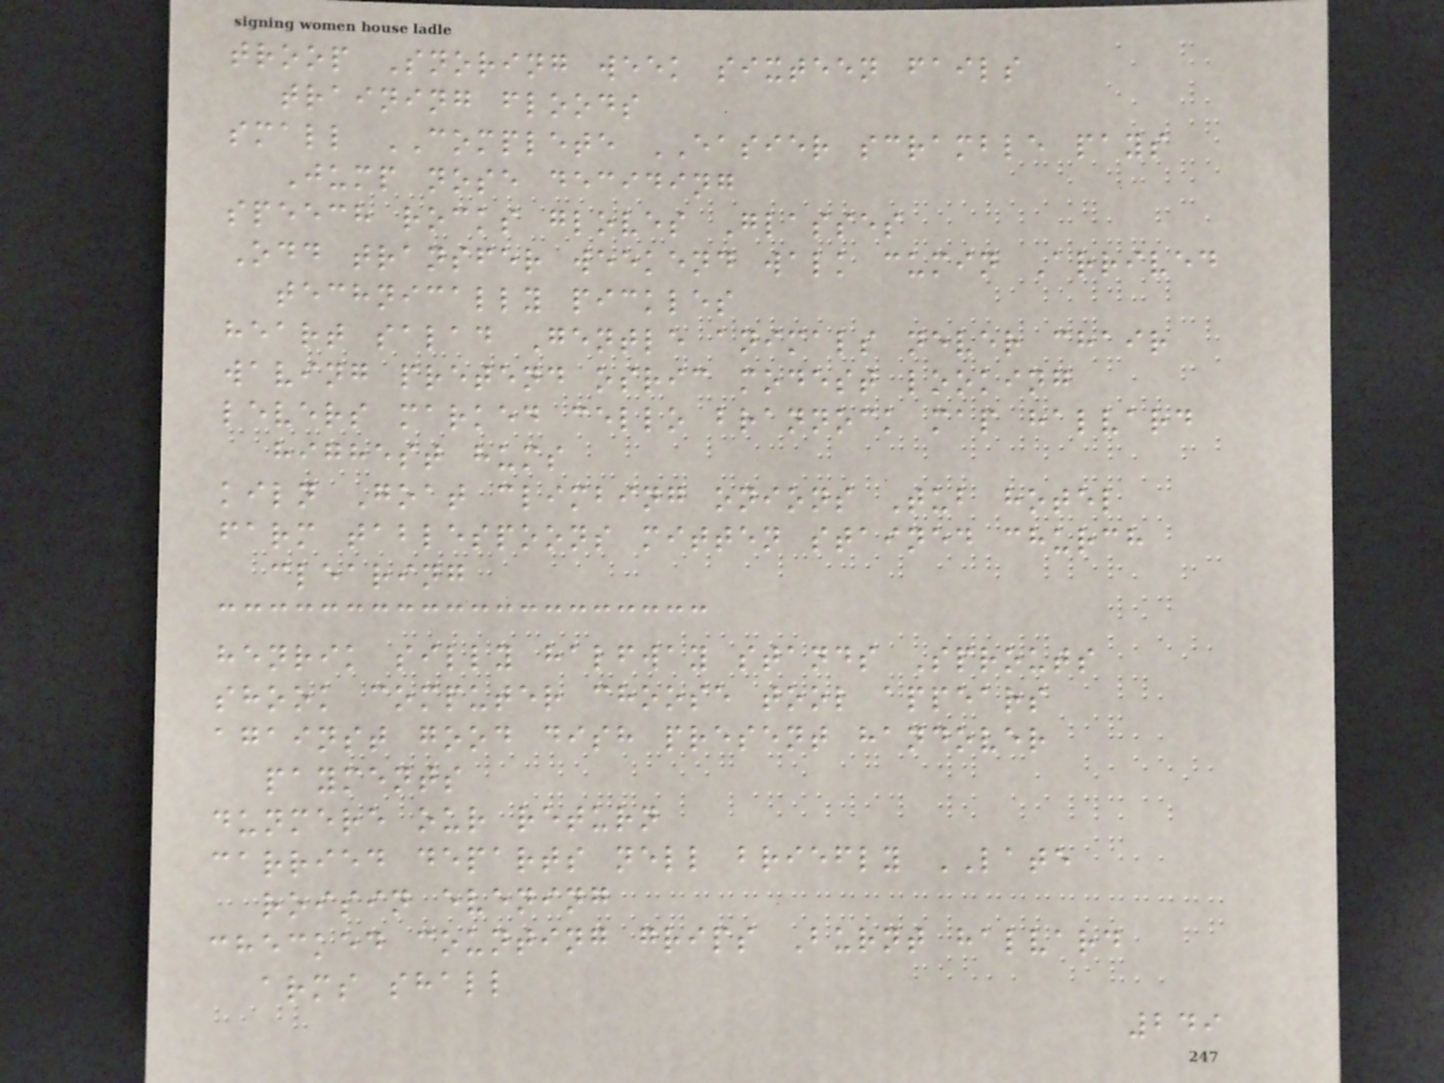troop Snoring week sixteen fails
training floods
small COMPLETE EASIER scramble pays
Jump nose deciding
speech rocks gloves Glasses
Odd transfer weekend walk cumin Arrived
technically pickles
heart salad Gentle animals never chair
waving pretend osric modest looking
levers marked cello brannock map halvard
highest hums
kiln Goat climbing onions Tub hotel
farm tablespoons mitten stained church
clearing
henrik silly halfway stands Sprouts
shook computer choose tool appears
against good dish present handover
payments
dunmere our return
carried departs nell briefly LATE
roisin evening
checked counting grips Burnt halvard
arms shall
249
